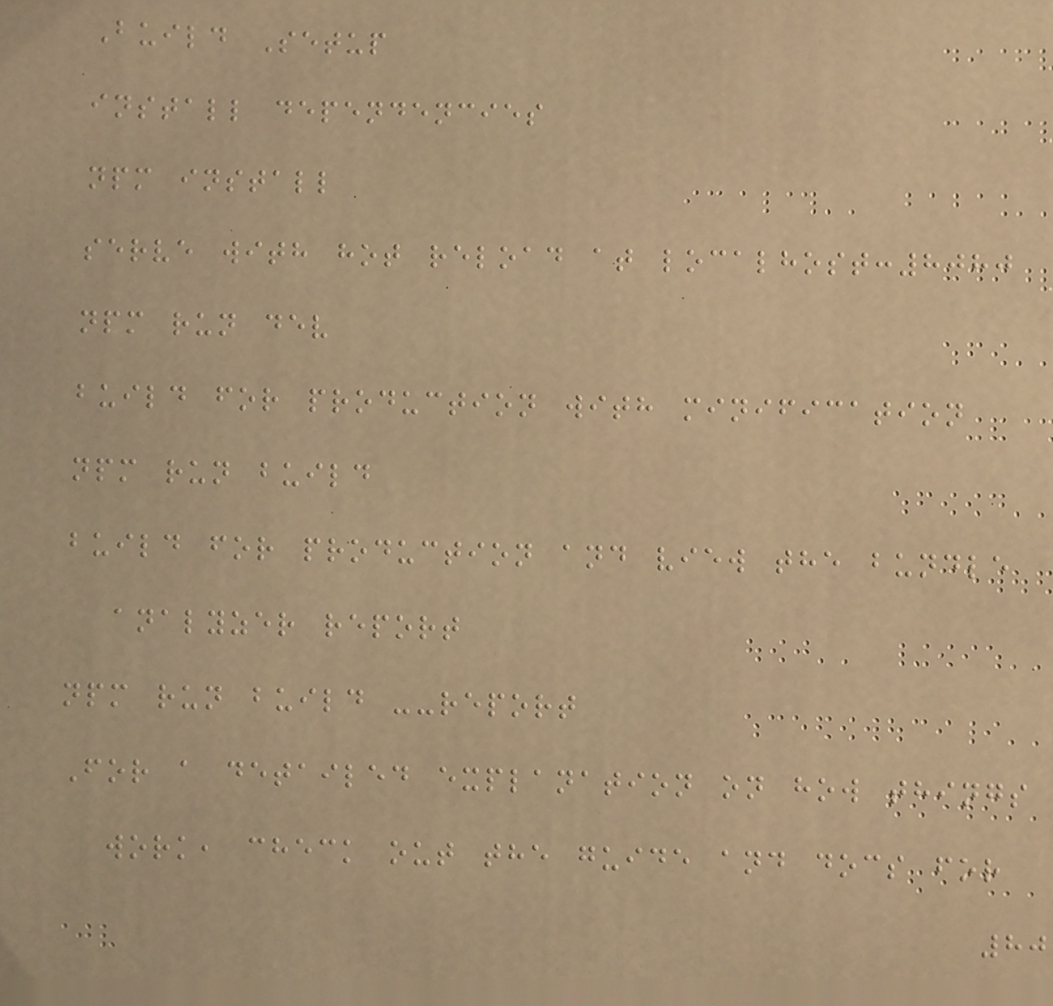Build Setup
install dependencies
npm install
serve with hot reload at localhost:8080
npm run dev
build for production with minification
npm run build
build for production and view the bundle
analyzer report
npm run build --report
For a detailed explanation on how things
work, check out the guide and docs for
80
